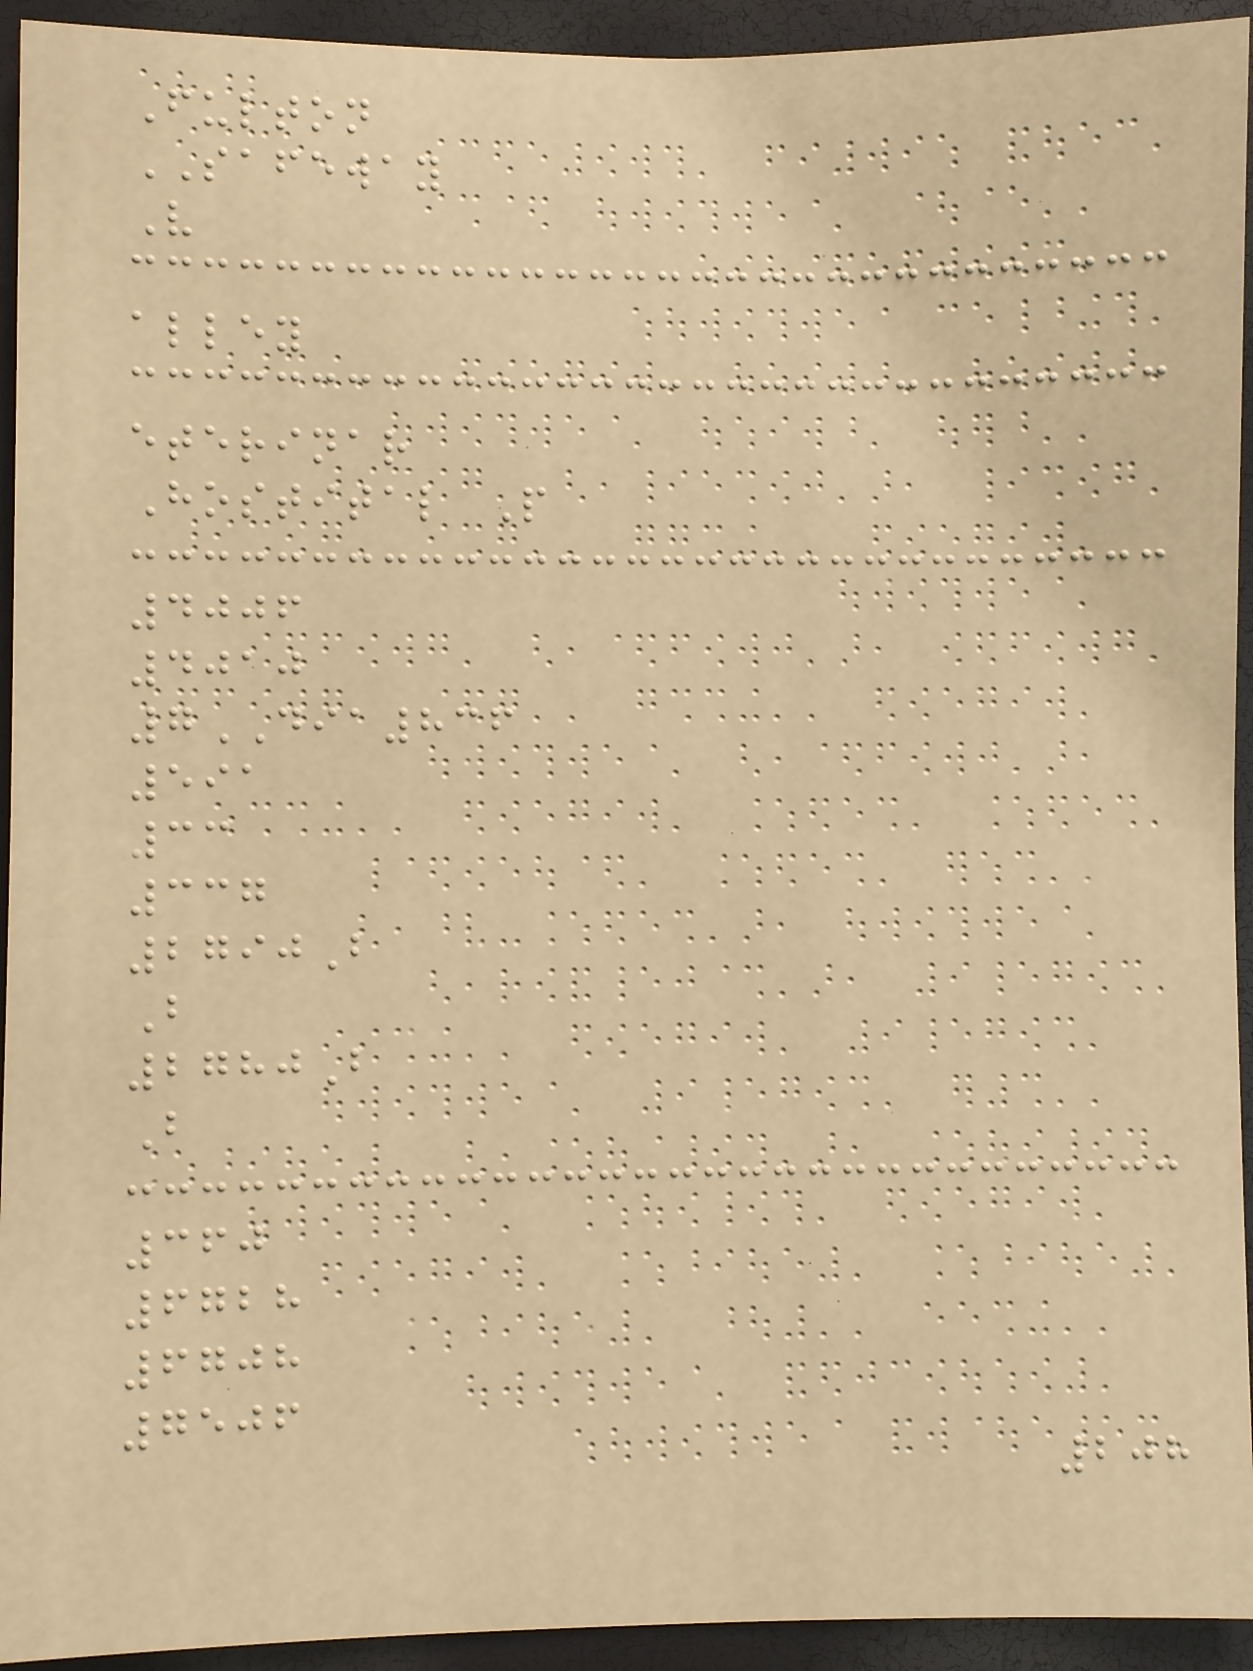Fulton
SAFEWAY
V
alley
eterinar
Hostital P
4006
4010
7DIA836
591
33
337
2790B
B
2780B
B
360
6728
6708
7506
208
